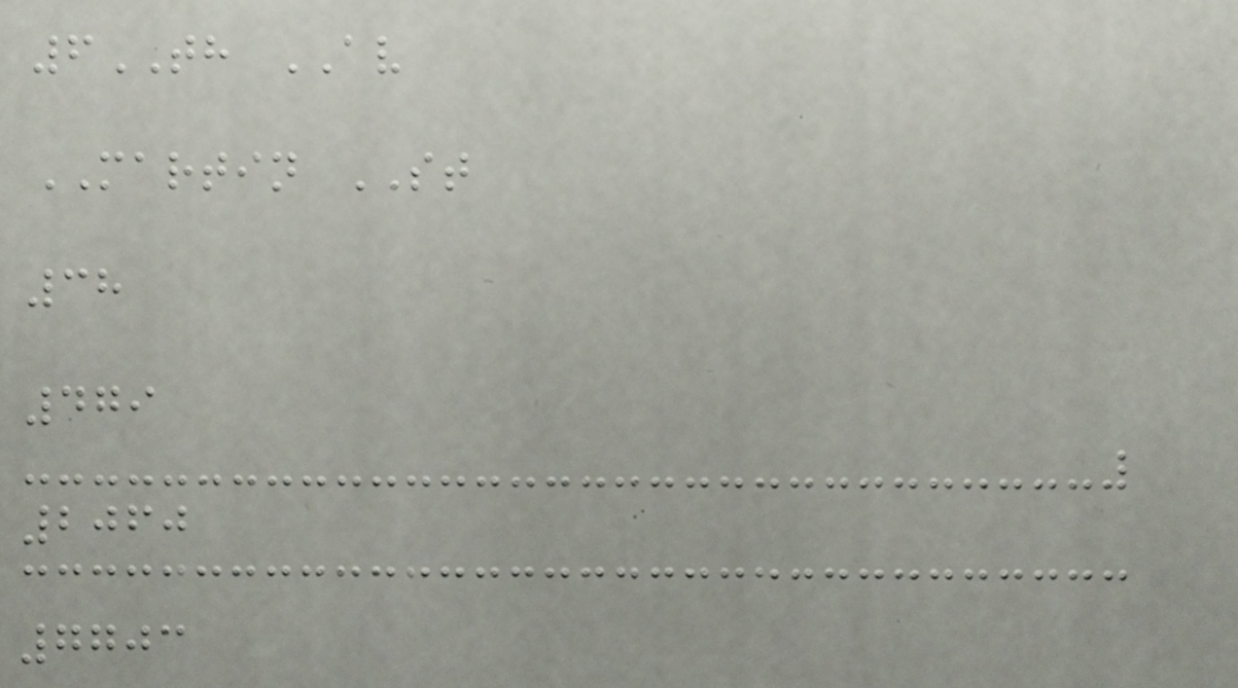6TH AV
MARTIN ST
38
479
2060
7703
